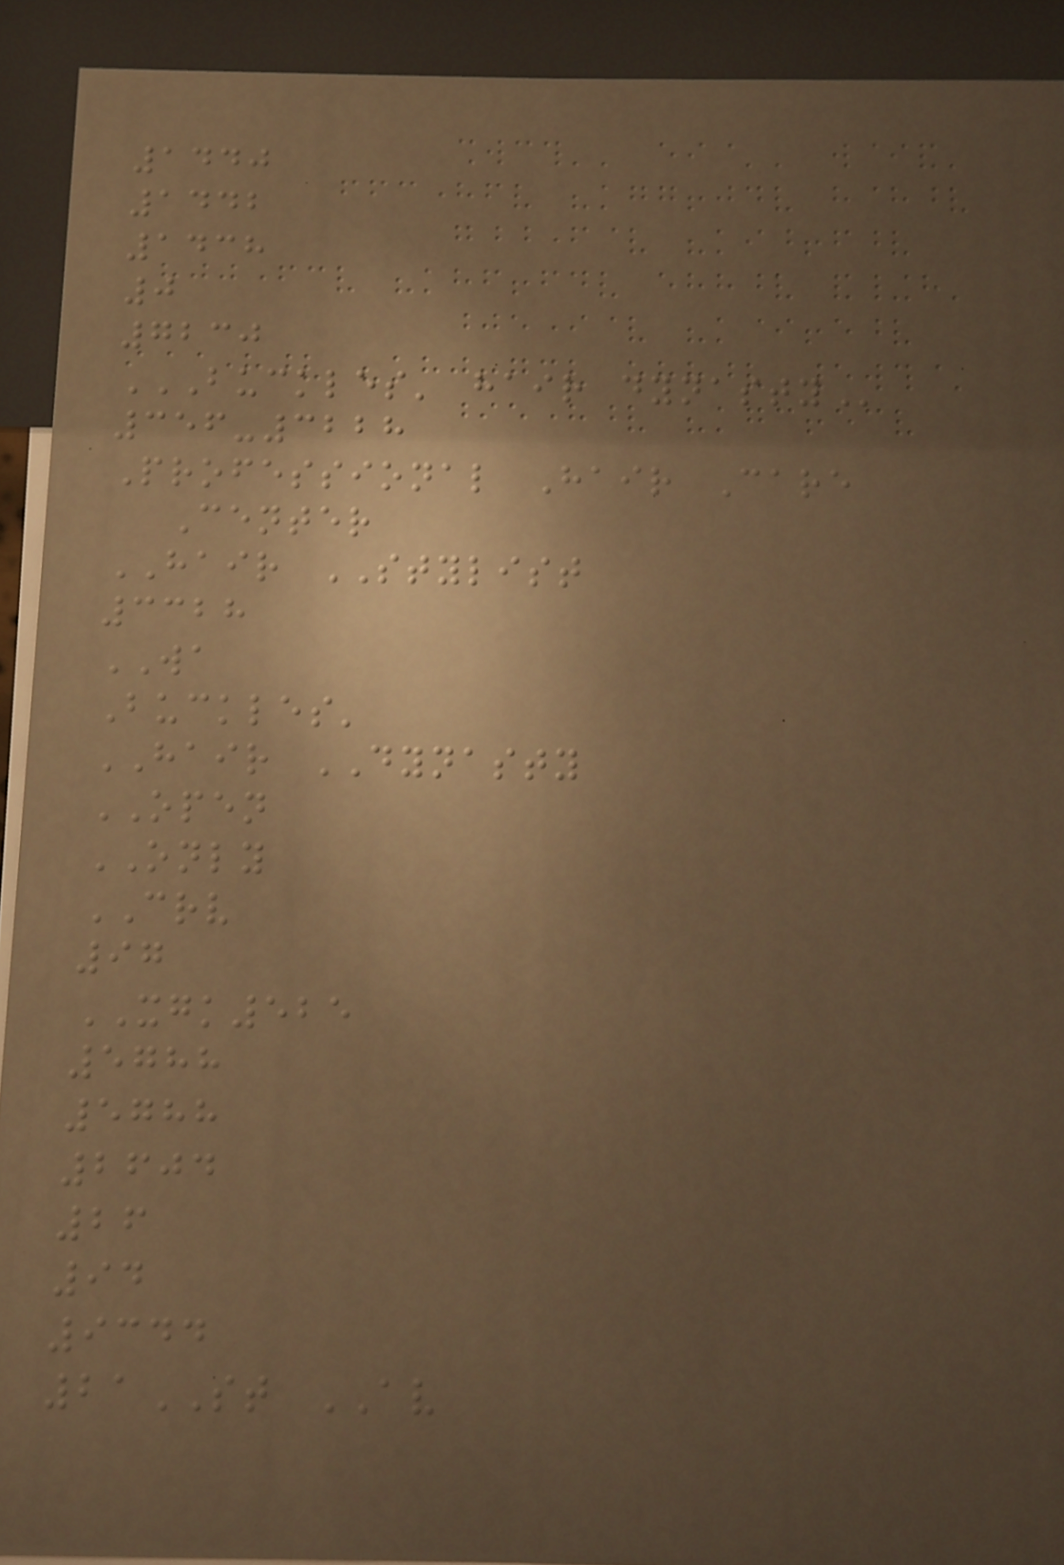1440
1442
1438
0
7230
BUCKLES' HAIR DYNASTY
356-3228
Professional Hair Care
Center
HAIR STYLIST
3328
WA
Buckles'
HAIR DYNASTY
OPEN
ONLY
CRV
97
XGK525
5788
5788
2604
26
94
9344
21ST AV
